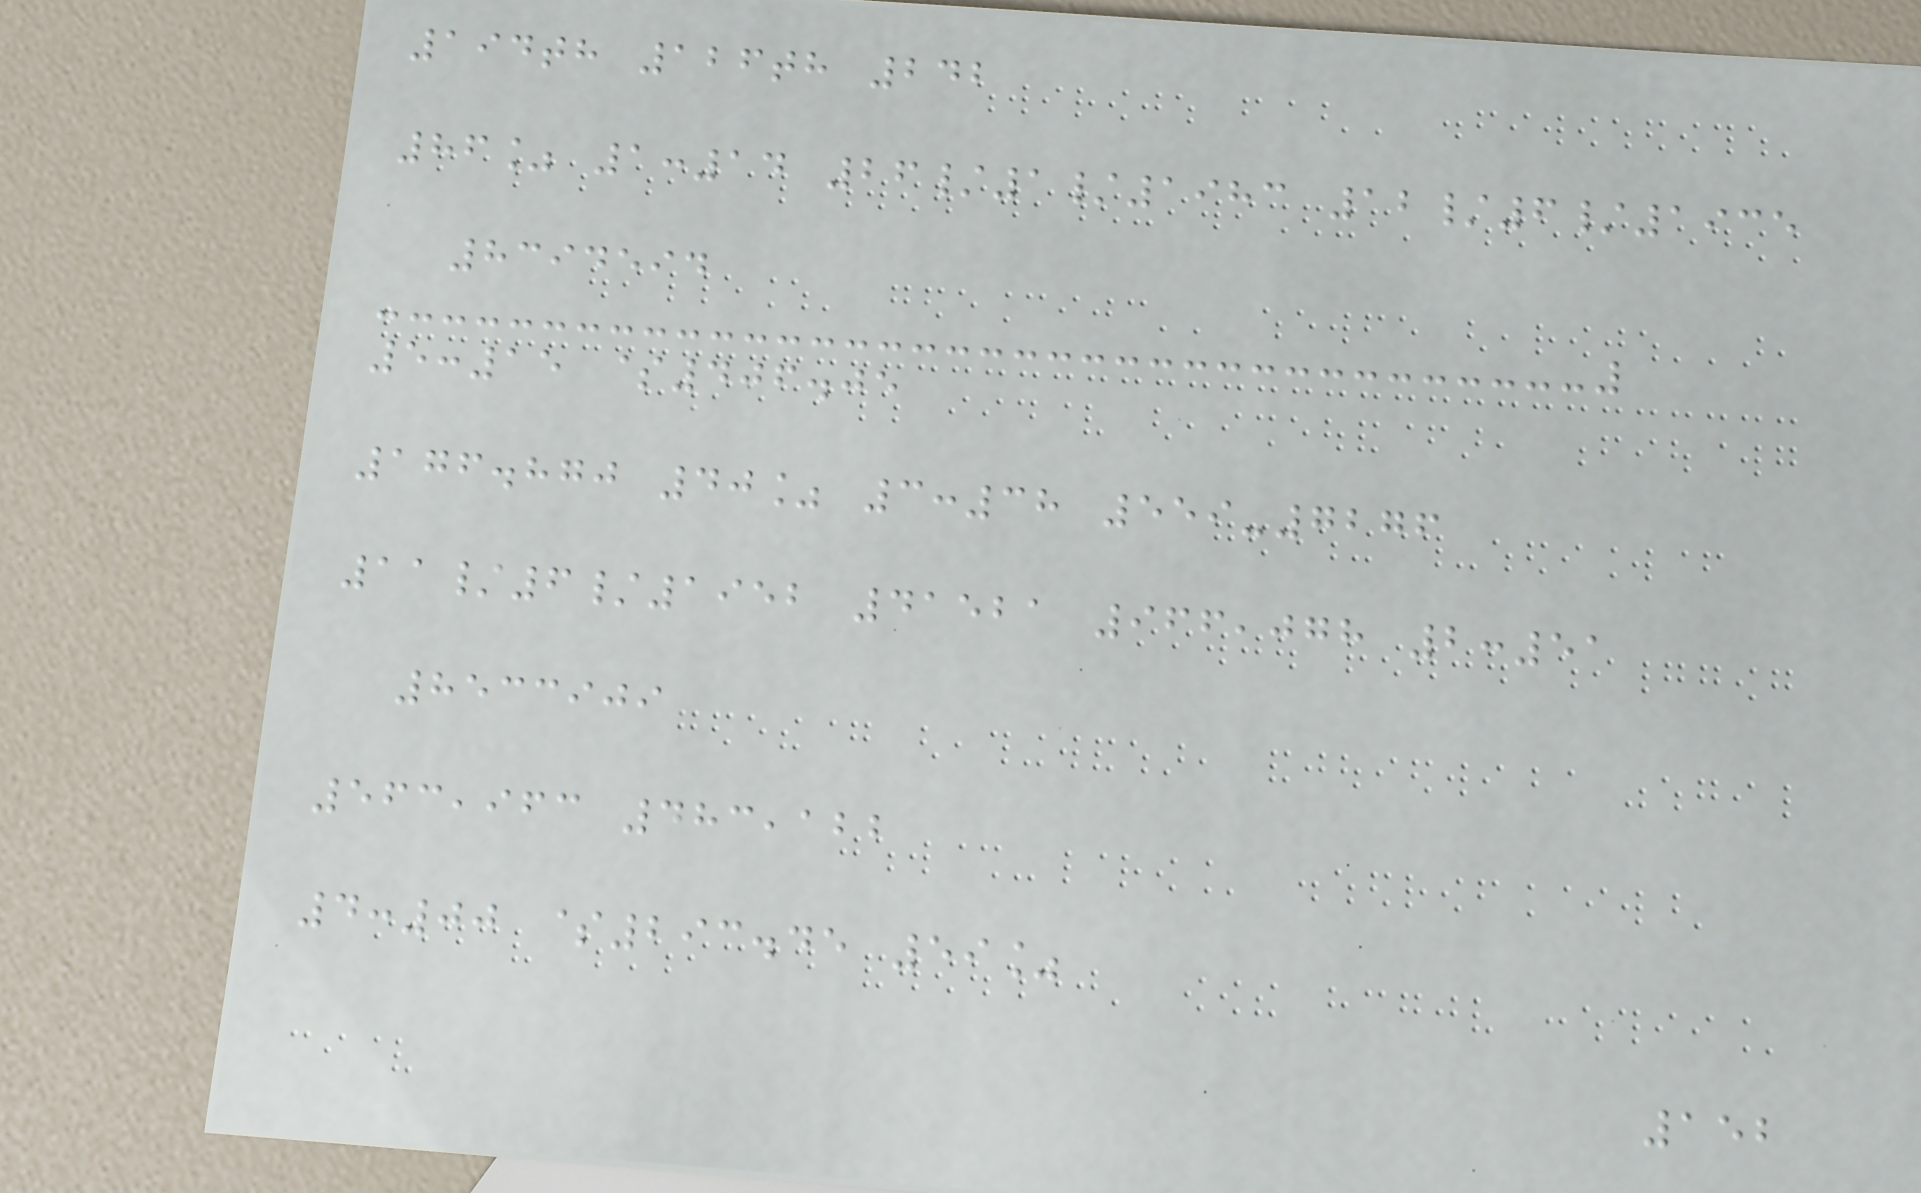194th 126th 242
86% 1:14 26/1/1983 12/6/1935
8394594
5:15 $406.05
176.870 40% 3:38 559-7276
11/6/1952 41521 966,078 2:51
8533909
563,963 483,122
4:00 $293.45 59%
152
